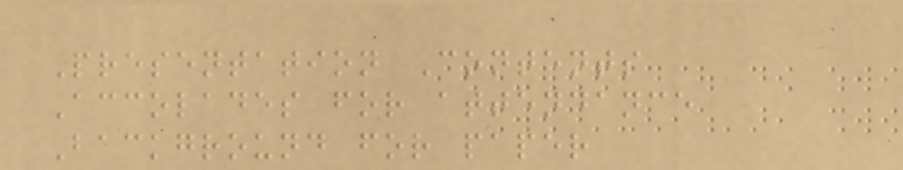Presentation Contents
Accolades for attendance
Background for paper
